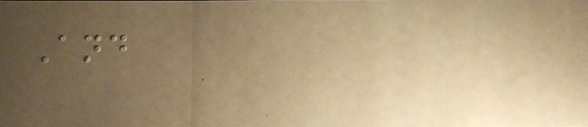And
